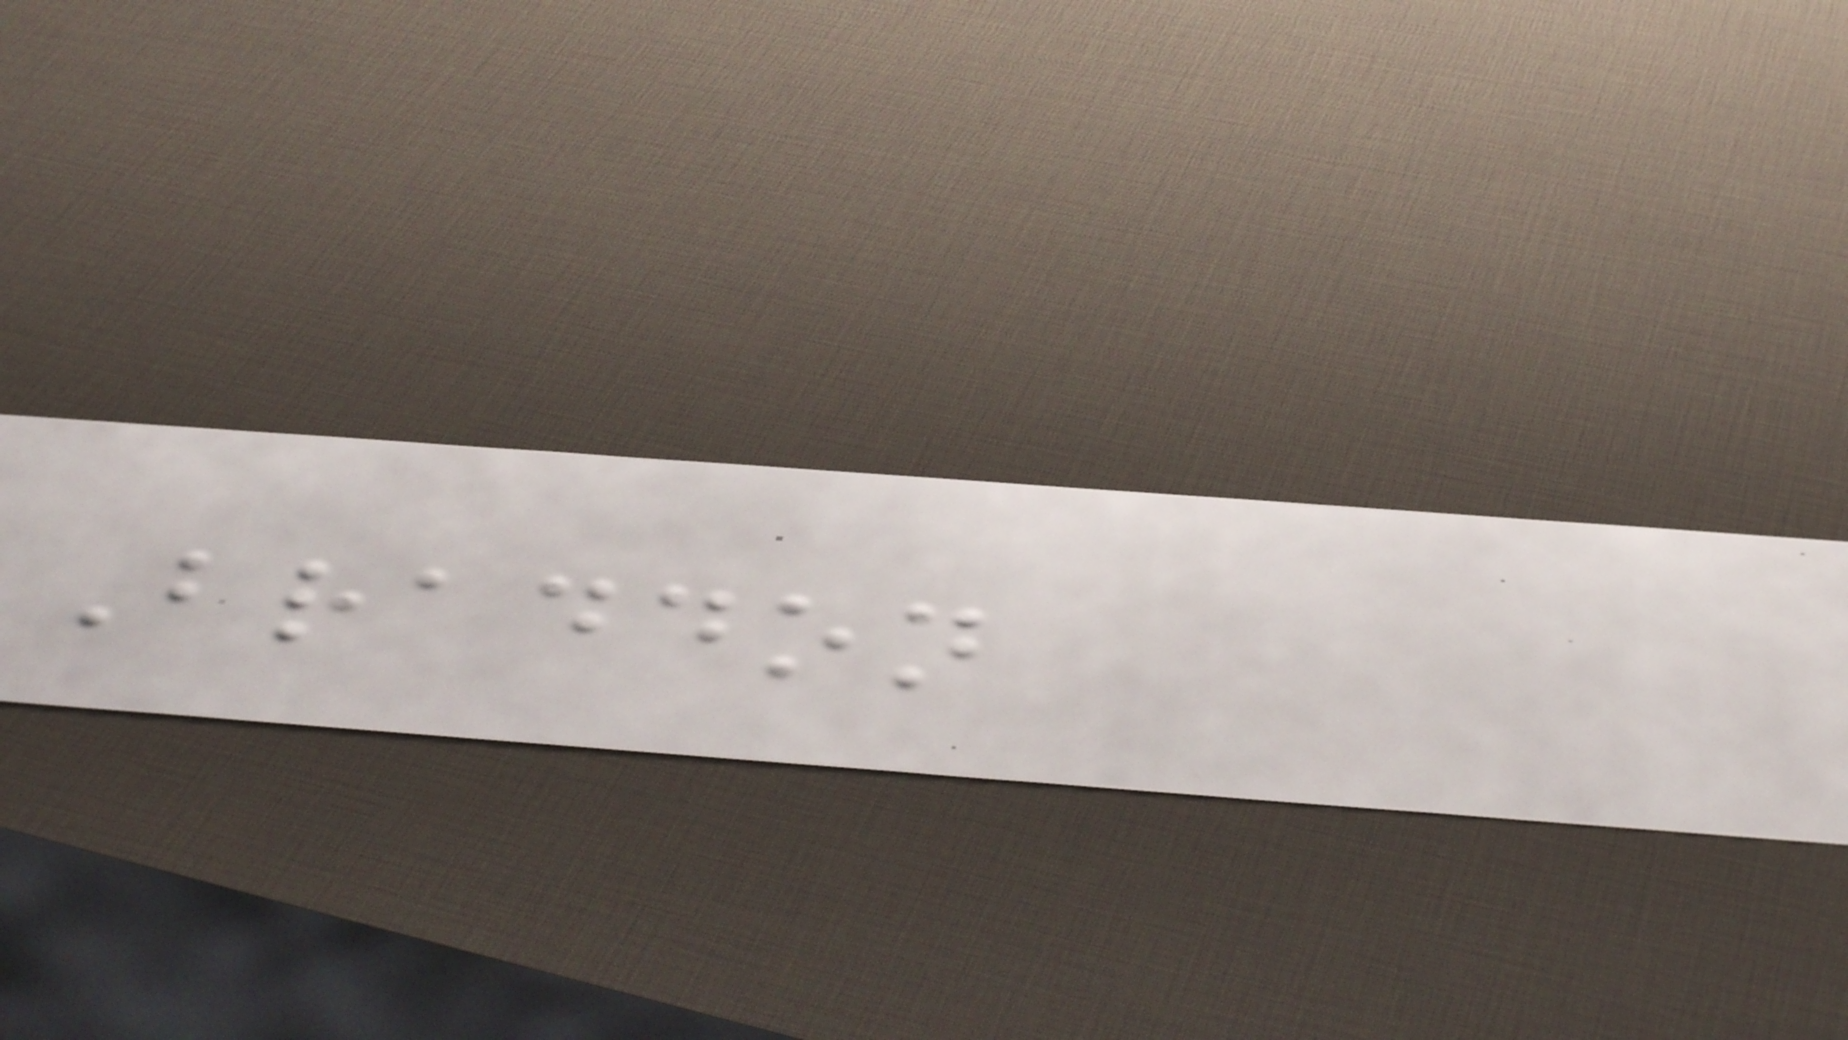Braddon
